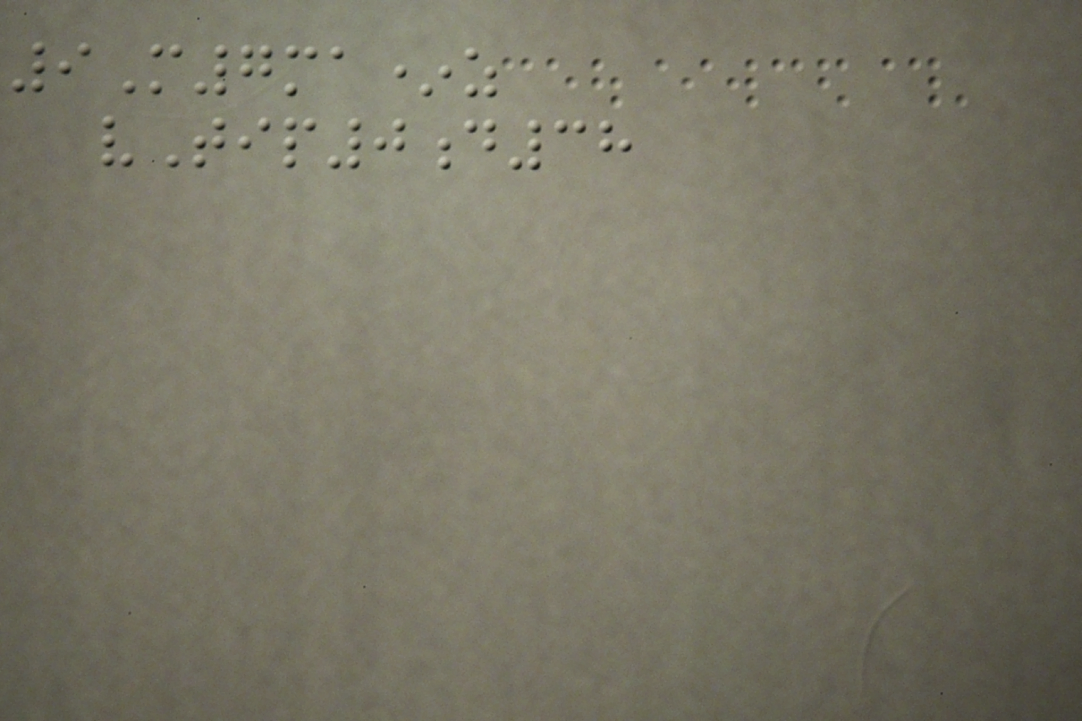9M7ma*z
vTip0d38
